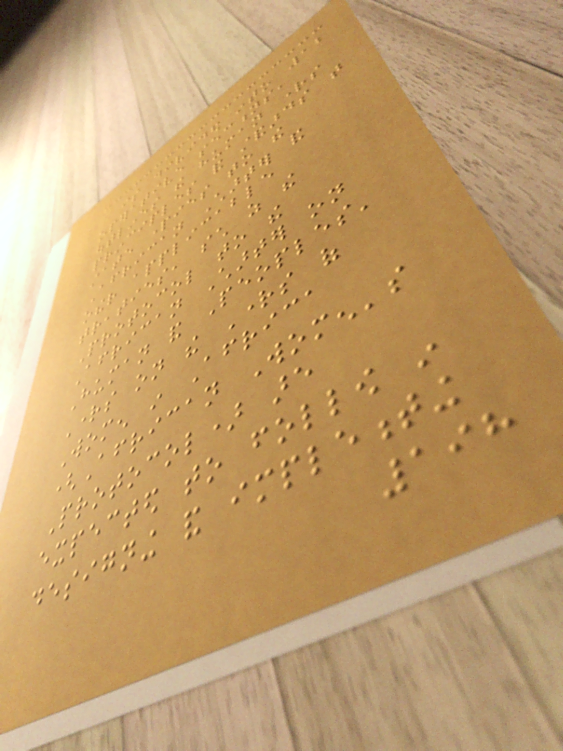is divided into 12
operative sections,
outlines the human rights
principles and standards that
state parties to the
African Charter and
other applicable
treaties, such as the
Protocol to the
African Charter on
Human and Peoples'
Rights on the Rights of
Women in Africa
(African Women's
Protocol) are
expected to follow in
designing and implementing
198
